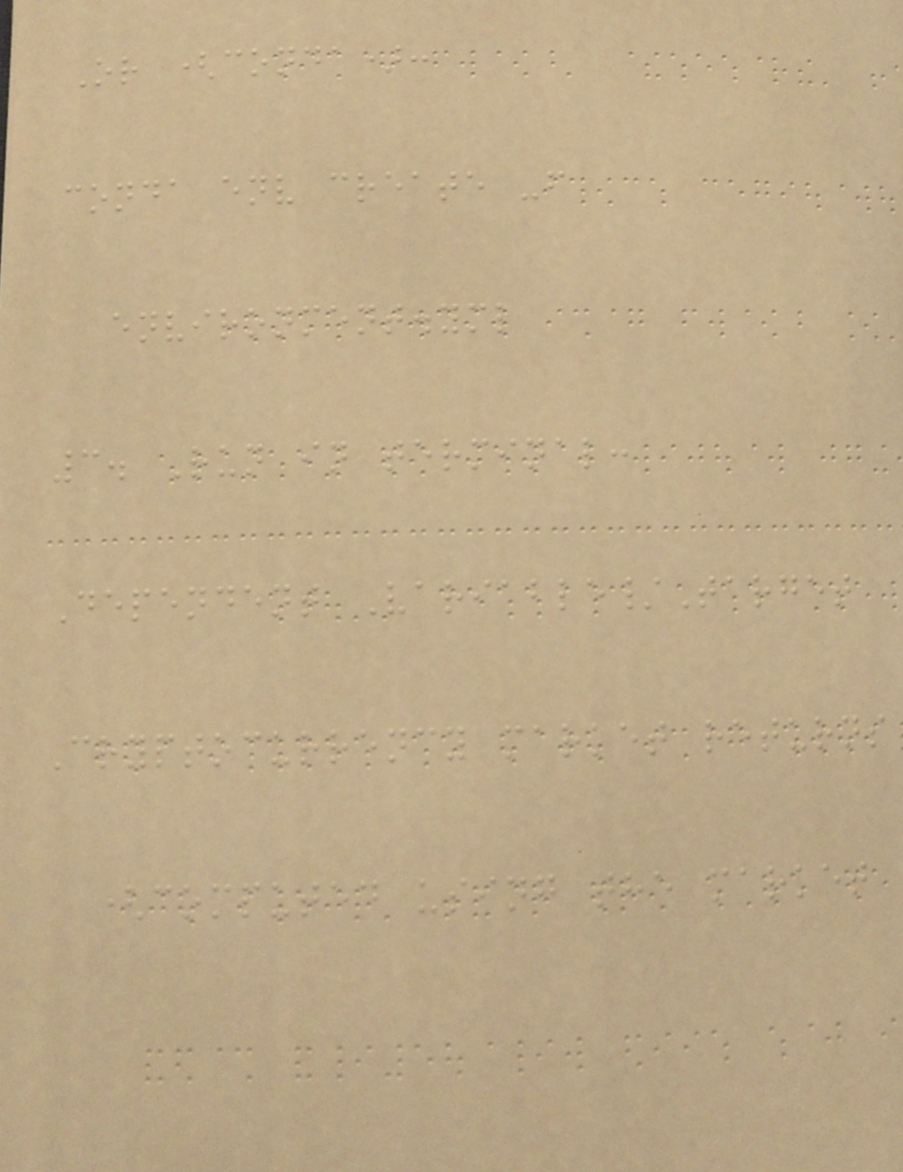Or (conda):
conda env create -f
environment.yml
3. Run in terminal:
Dependent Variable/Target
Cryptocurrency market returns
(computed using the market
